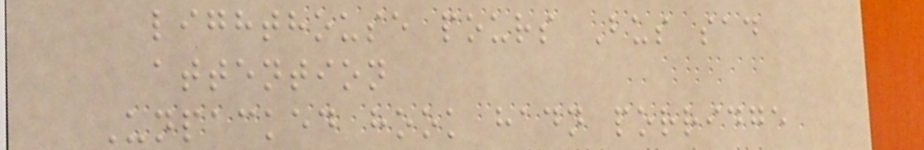lighthouse pours Bus sad
attention
Unpacked hook hadn porridge
